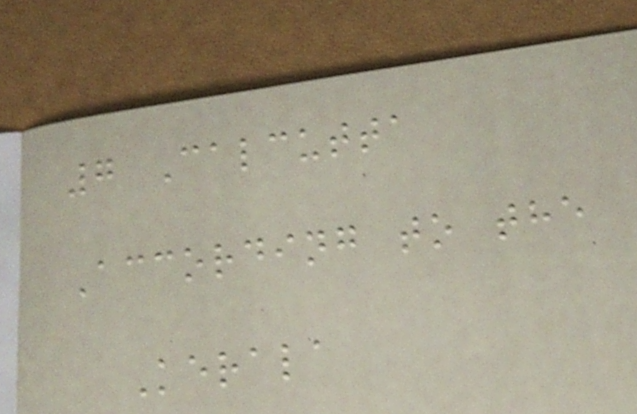7 Calcutta
According to the
Kerala
